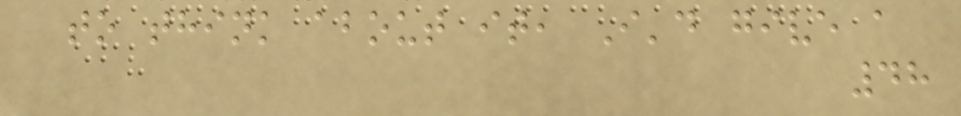to think about it, I'd give a
48
